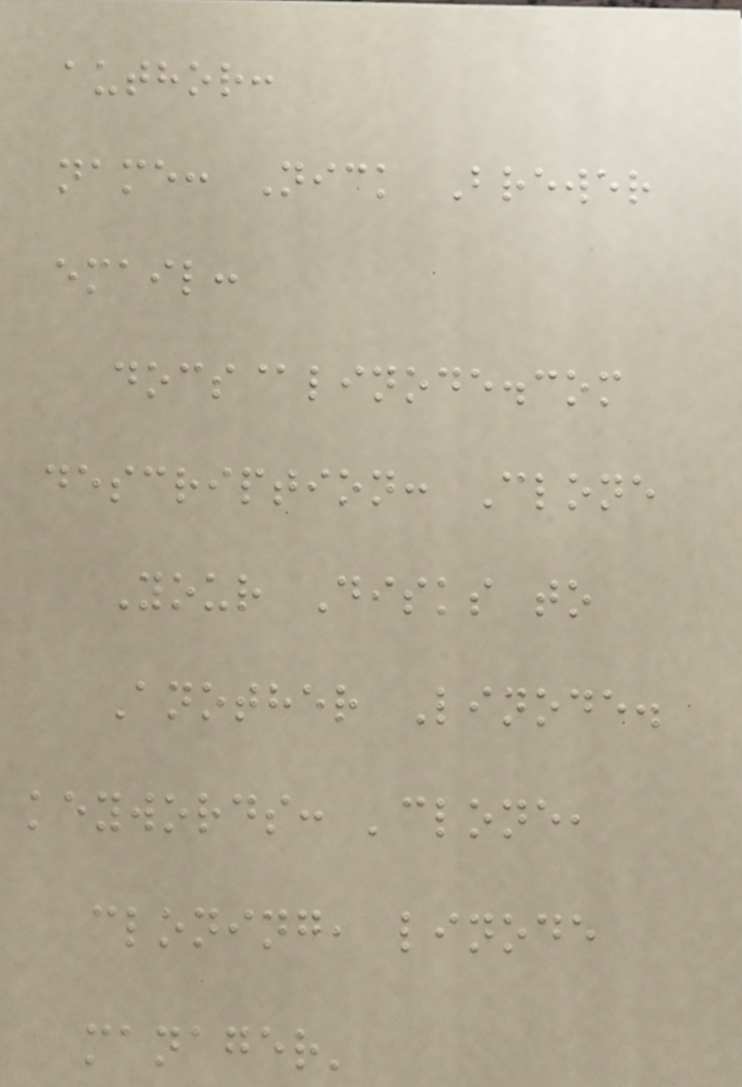author:
name: Nick Brewer
email:
docs@linode.com
description: Clone
Your Disks to
Another Linode.
keywords: 'clone,
cloning, linode
manager'
